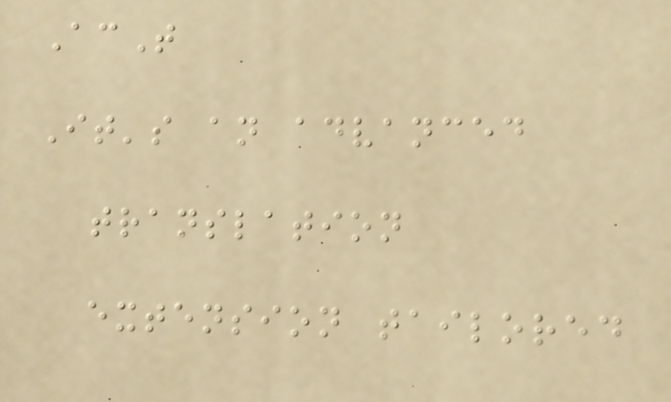AcT
It's an advanced
translation
extension tailored
